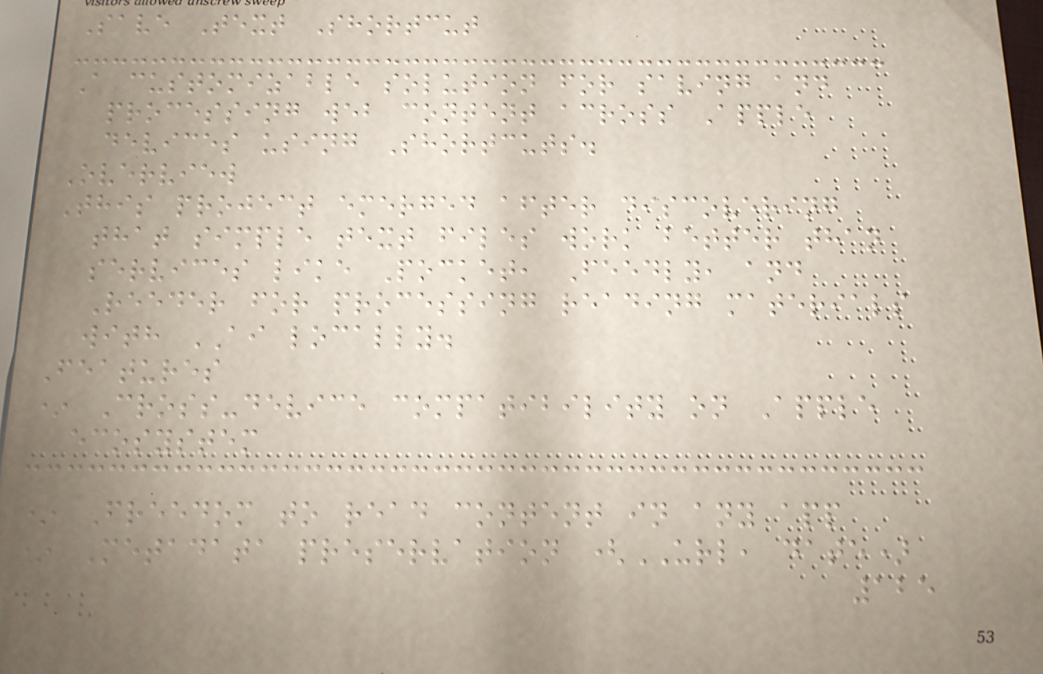Save Text Shortcut
A customizable solution for saving and
processing web content across Apple
devices using Shortcuts.
Overview
This project emerged after discovering
that simple text files work better than
services like Pocket, Feedly, and
Reeder for processing reading materials
with AI locally.
Features
* Cross-device compatibility on Apple
ecosystem
* Freedom to read content in any app
* Metadata preservation (URL, date)
125
